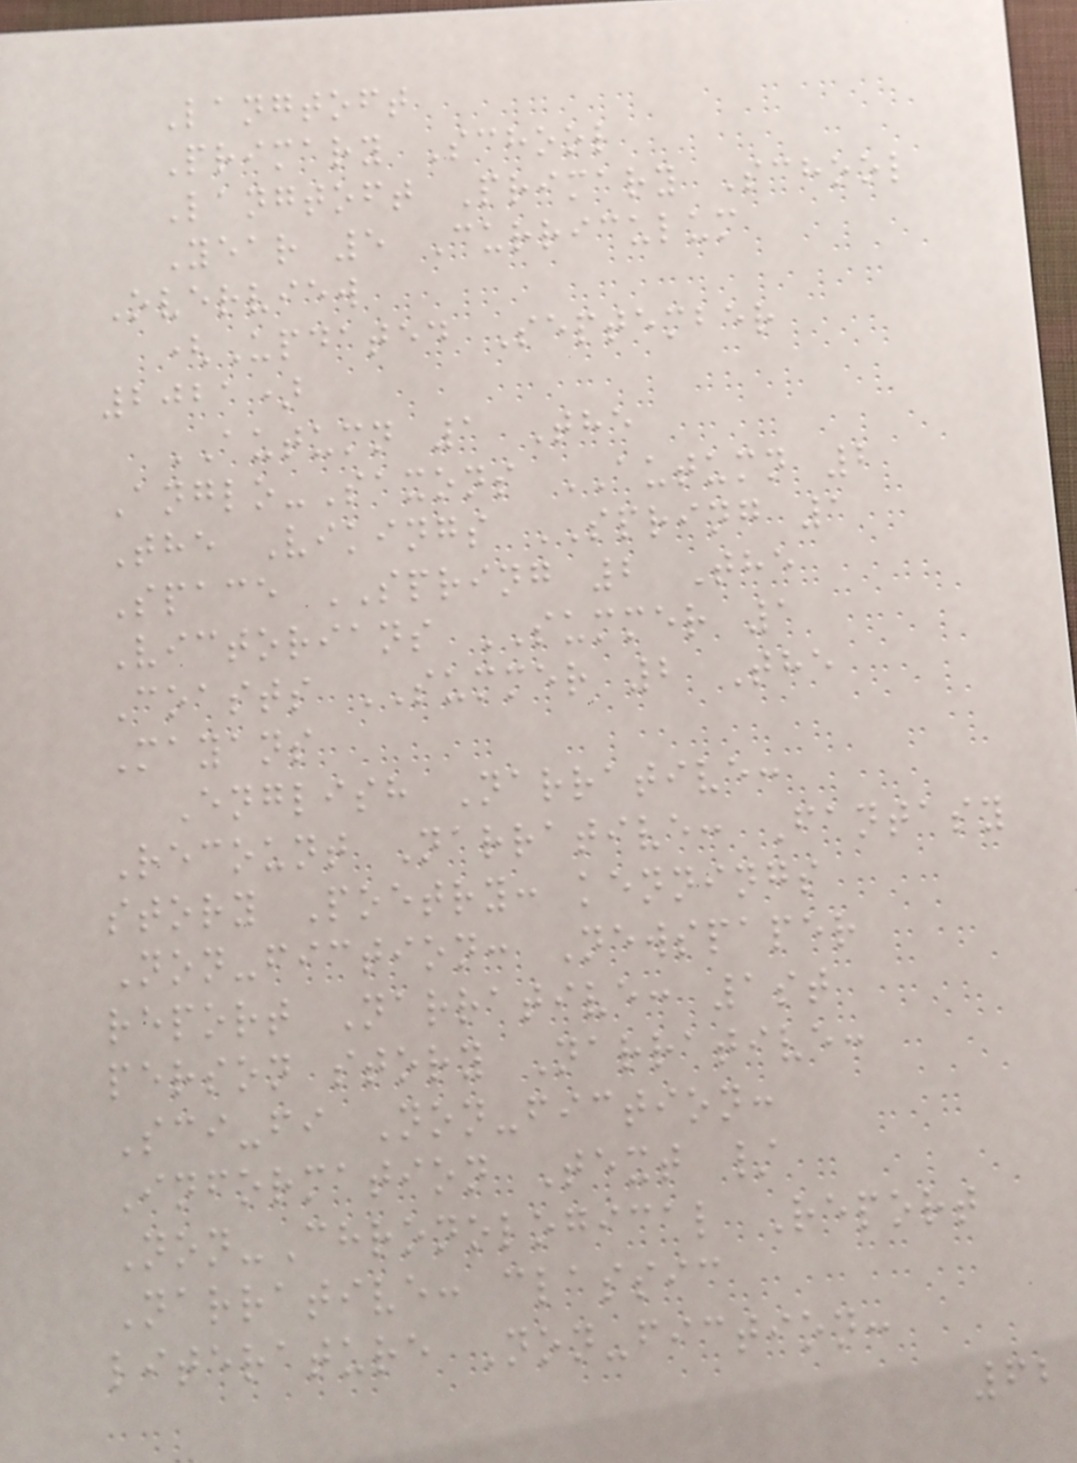Langtoft
Primary School
Langtoft Primary School
Year 5 Curriculum
Overview
(Updated September
2021)
AUTUMN 1 The
Anglo-Saxons AUTUMN 2
The Vikings SPRING 1
Space SPRING 2 The
Victorians SUMMER 1
Coasts SUMMER 2 The
Mayans
English Narrative:
Recount Narrative: Fantasy
story Poetry: kennings
Non-fiction: Newspaper
report Narrative: 1st
person story Narrative:
Sci-fi Non-fiction:
Information Text /
Non-Chronological Report
Narrative: classic
literature Non-fiction:
62
